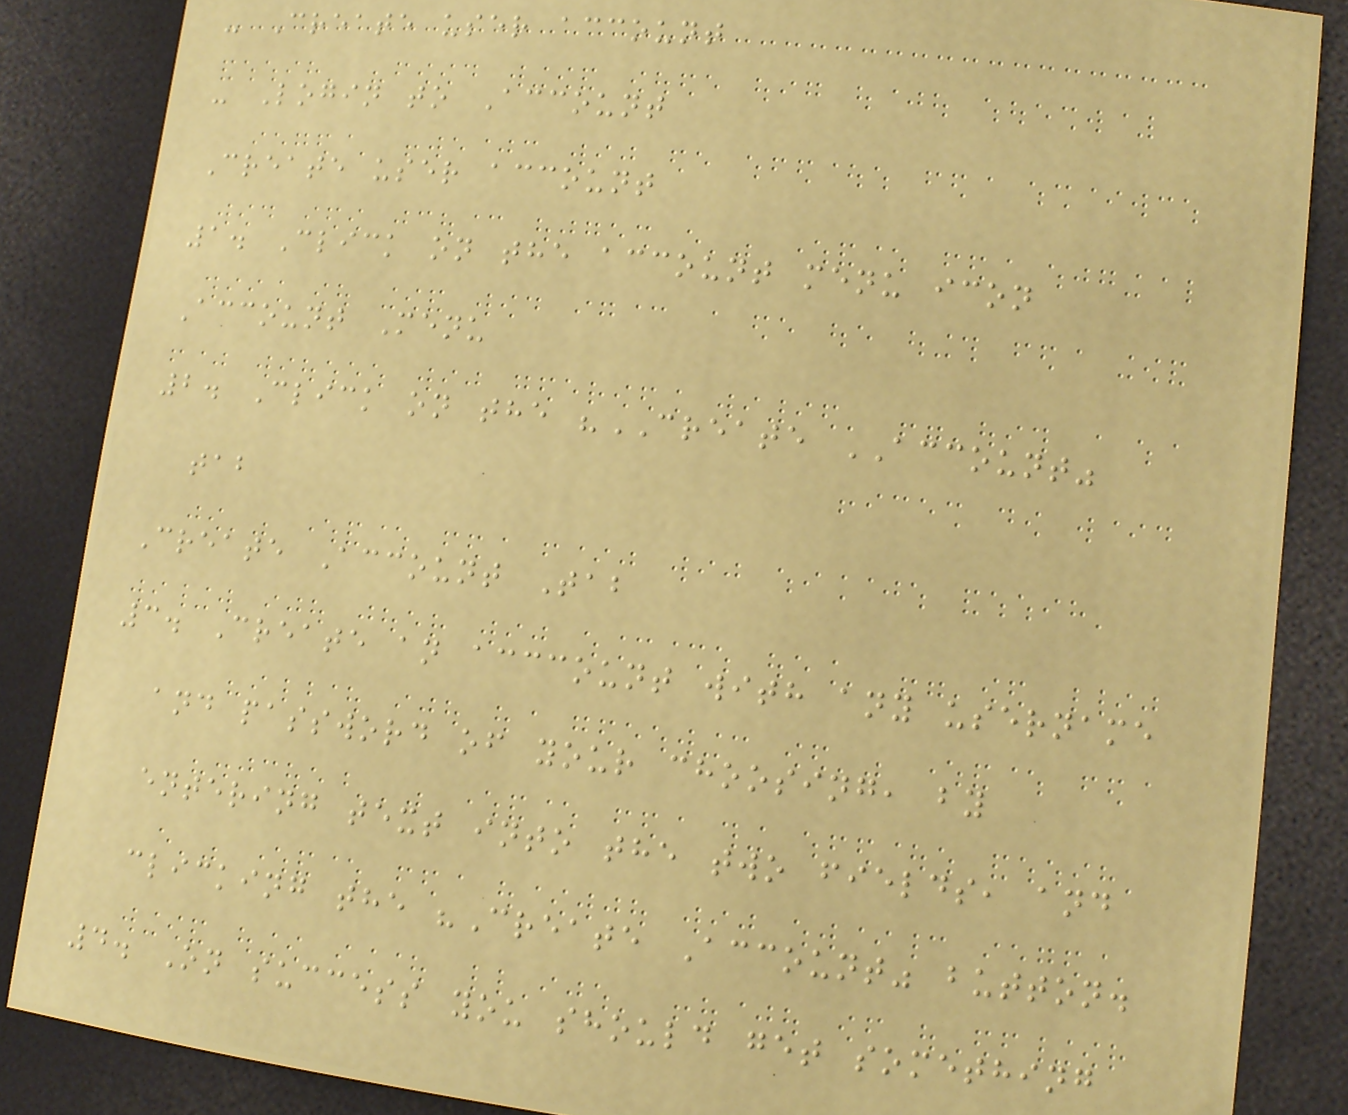- Create user account
- Login to Account
Create user account
1. Click on the account menu icon
Account Menu
2. Click on the "CREATE ACCOUNT"
tab
Create Account Tab
3. Create an acccount with any username
and password of your choosing, by
entering text into the two fields, and
clicking the "Create Account" button.
4. On success you should get something
